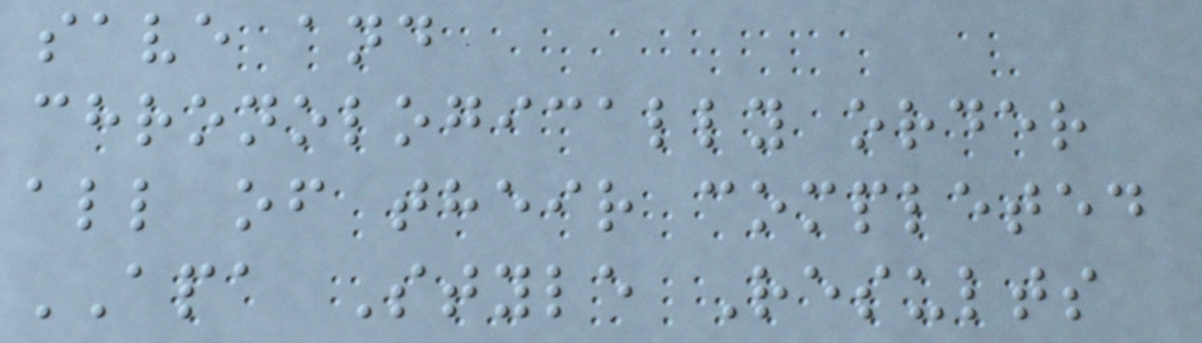save and
chronologically order
all of their completed
APA Style Results
